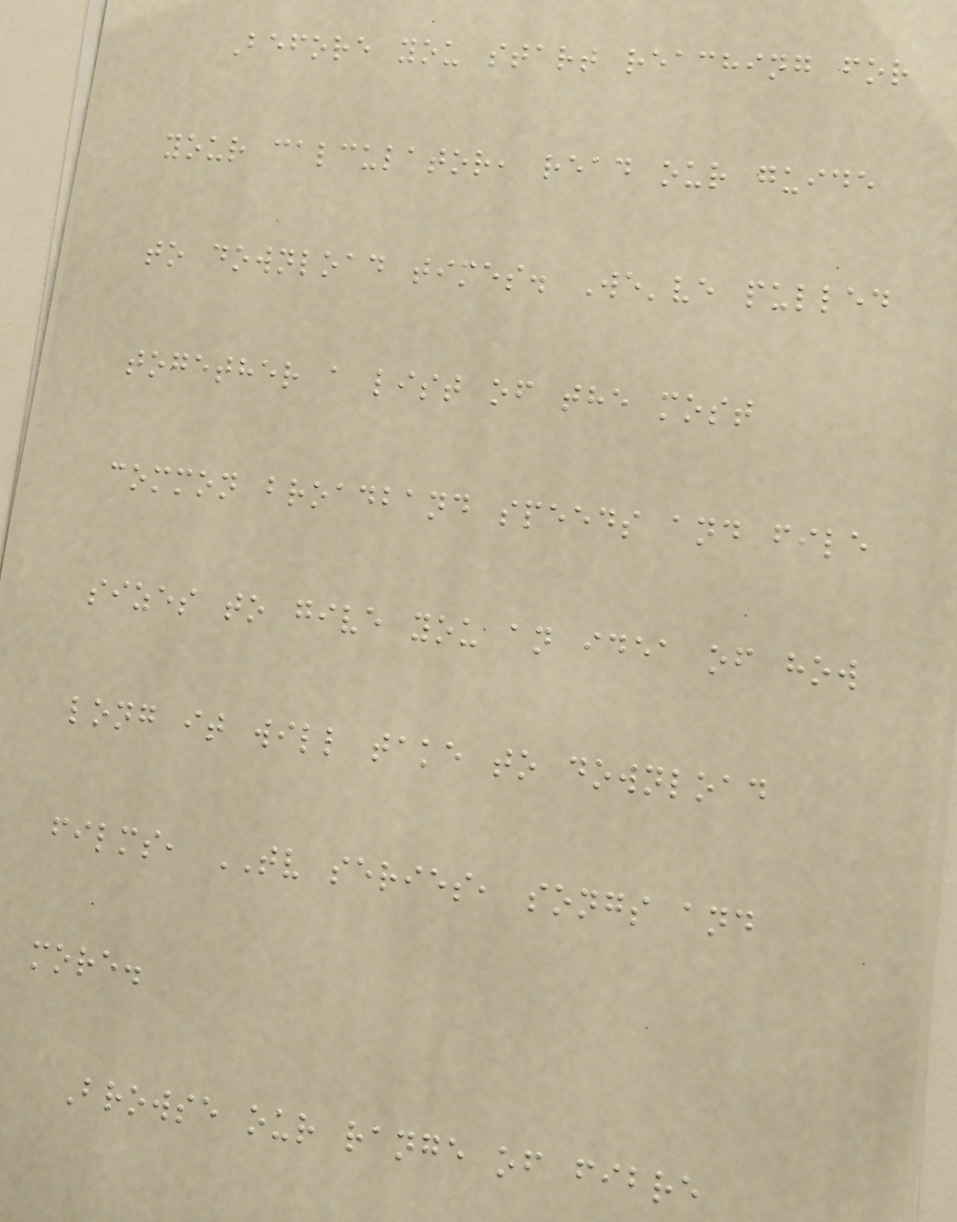Before you start reaching for
your calculator, read our guide
to download times. We've pulled
together a list of the most
common broadband speeds and file
sizes to give you an idea of how
long it will take to download
films, TV series, songs and
more.
Browse our range of fibre
